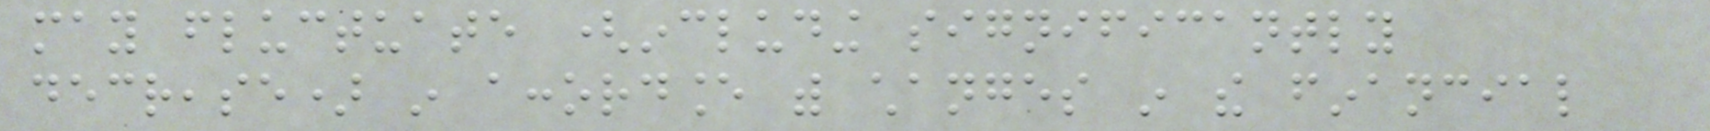may fluctuate (including significantly
decrease) in accordance with changes in the financial
